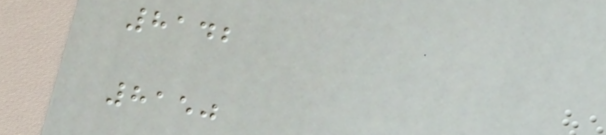8142
8150
